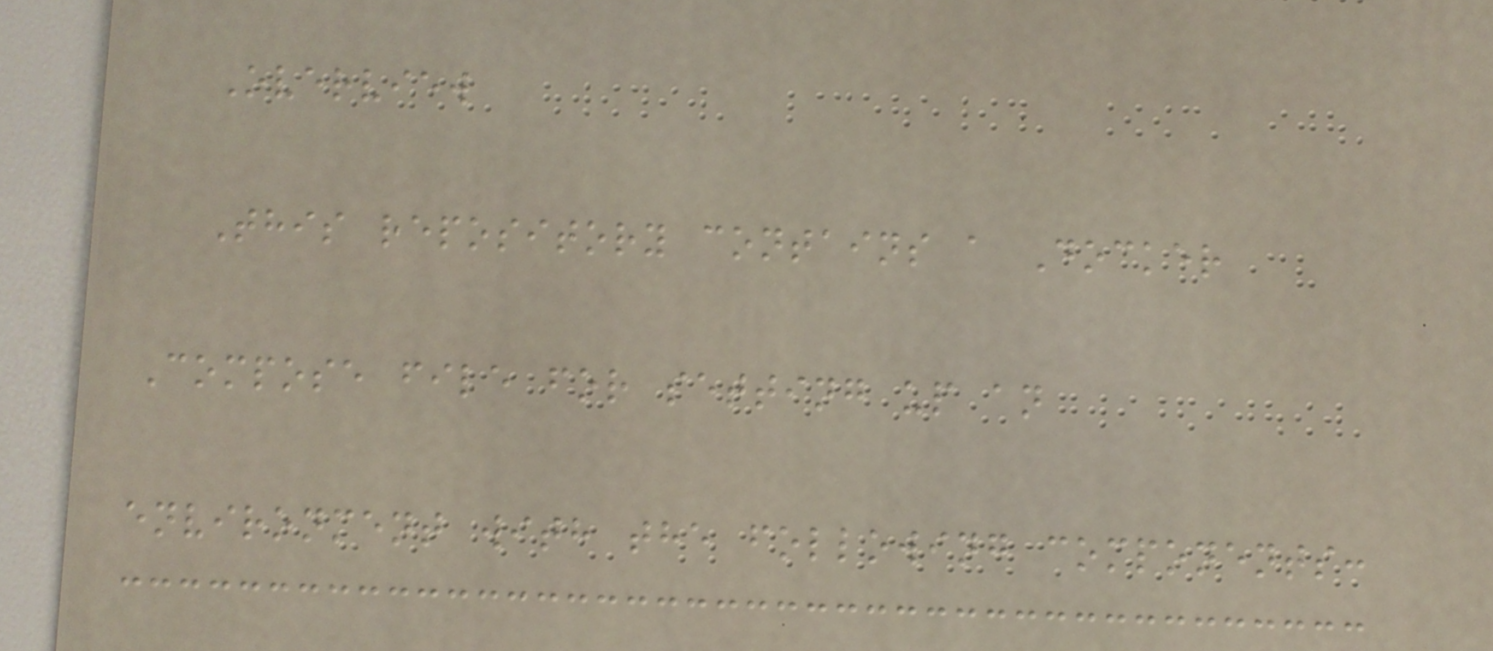Overview
This repository contains a Docker
Compose file for setting up an
environment with the following components:
